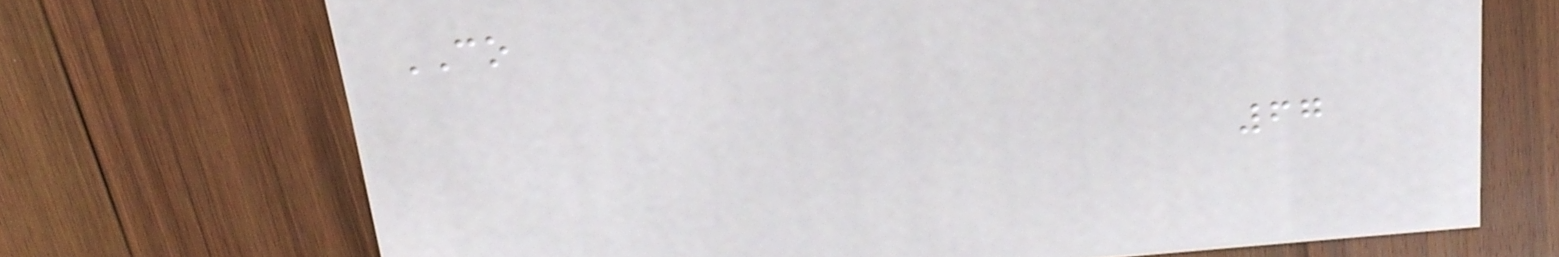CO
67
